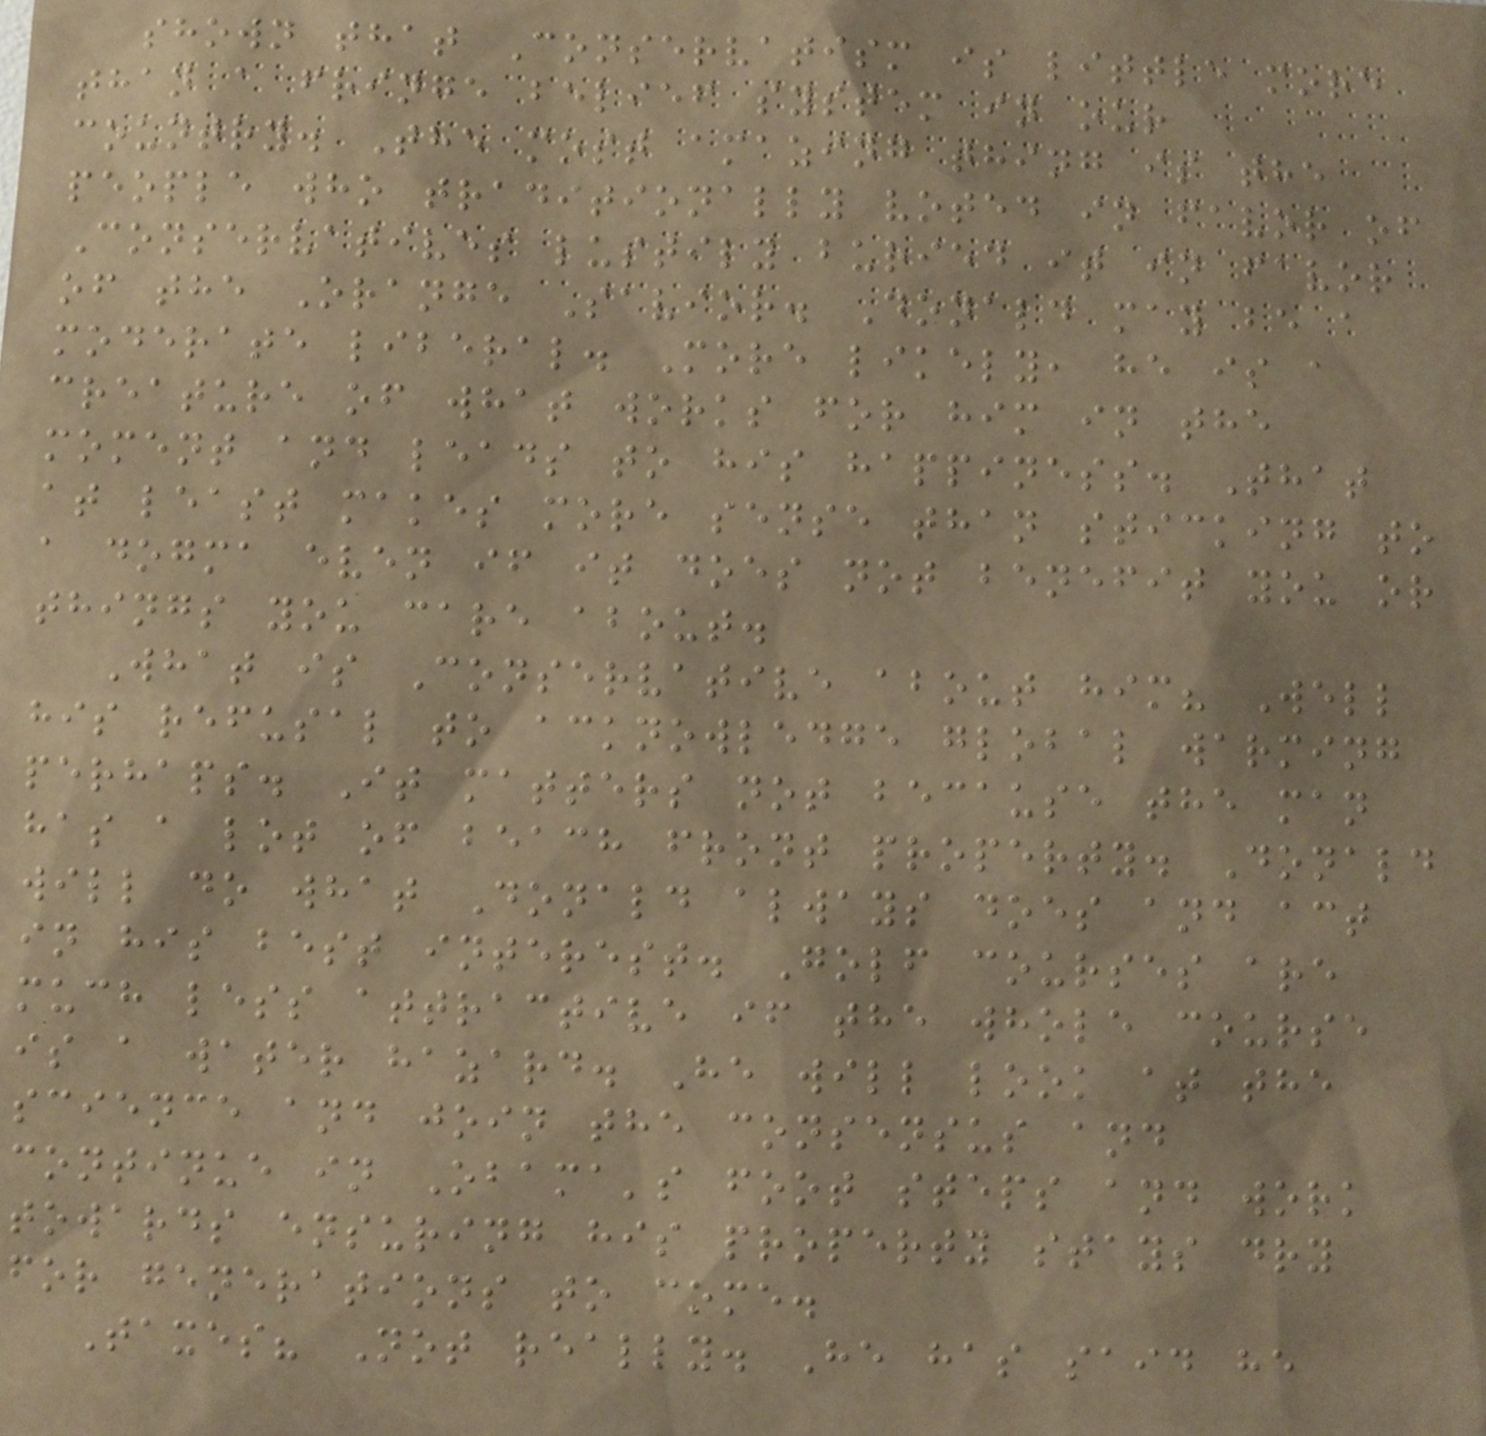shown that Conservatism is little more
than a fringe belief system in our
country. The most amazing thing is the
people who traditionally voted in favor of
Conservatives lustily buried it in favor
of the Orange Savior. Donald may be a
moderate liberal. More likely, he is a
creature of what works for him in the
moment and leads to his happiness. That
at least makes more sense than sticking to
a dogma even if it does not benefit you or
things you care about.
What is Conservative about him? Well
his refusal to acknowledge global warming
perhaps. It matters not because the man
has a lot of beach front property. Donald
will do what Donald always does and act
in his best interest. Golf courses are
much less attractive if the whole course
is a water hazard. He will look at the
science and join the consensus and
continue in Obama's foot steps and work
towards ensuring his property stays dry
for generations to come.
Taxes? Not really. He has said he
